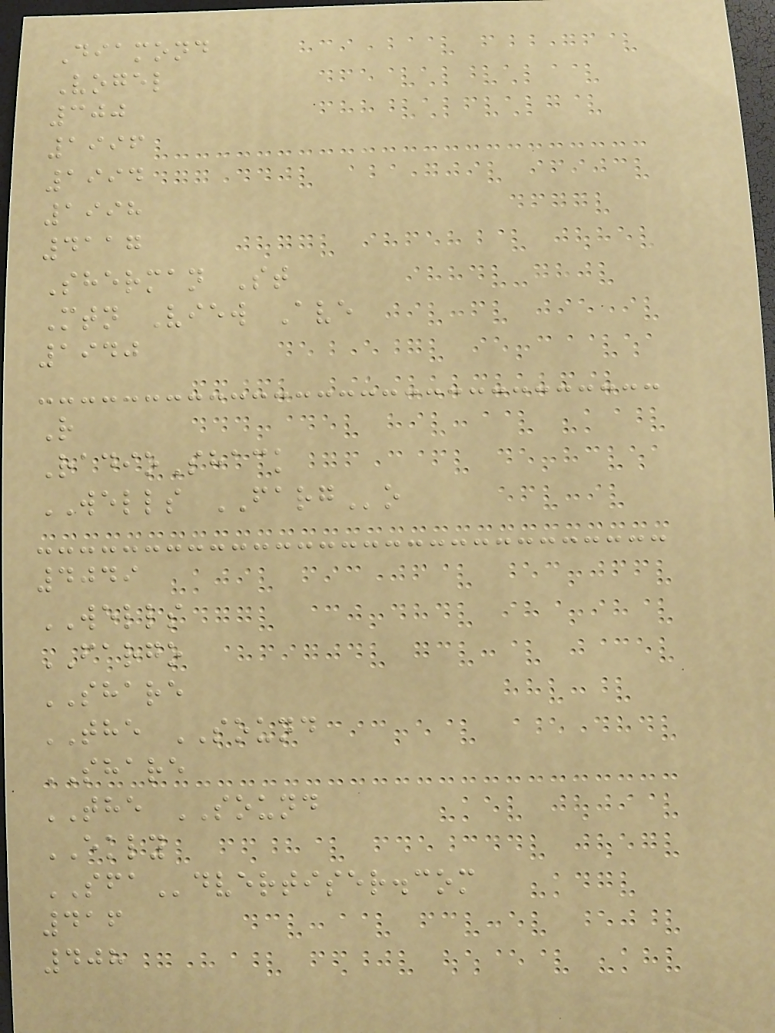Diamond
Vogel
300
1996
1994
1998
4117
Sherman St
Mtn View Ave
1940
R
RadioShack
WELLS FARGo
4049
WELLS
FARGO
SHARE
THE SOUND
SHARE
THE SOUND
EKLY
SFAdvertiser.com
416
408
